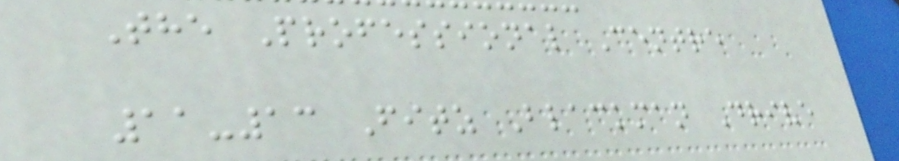The Professional Centre
11-13 Fitz Blackman Drive
